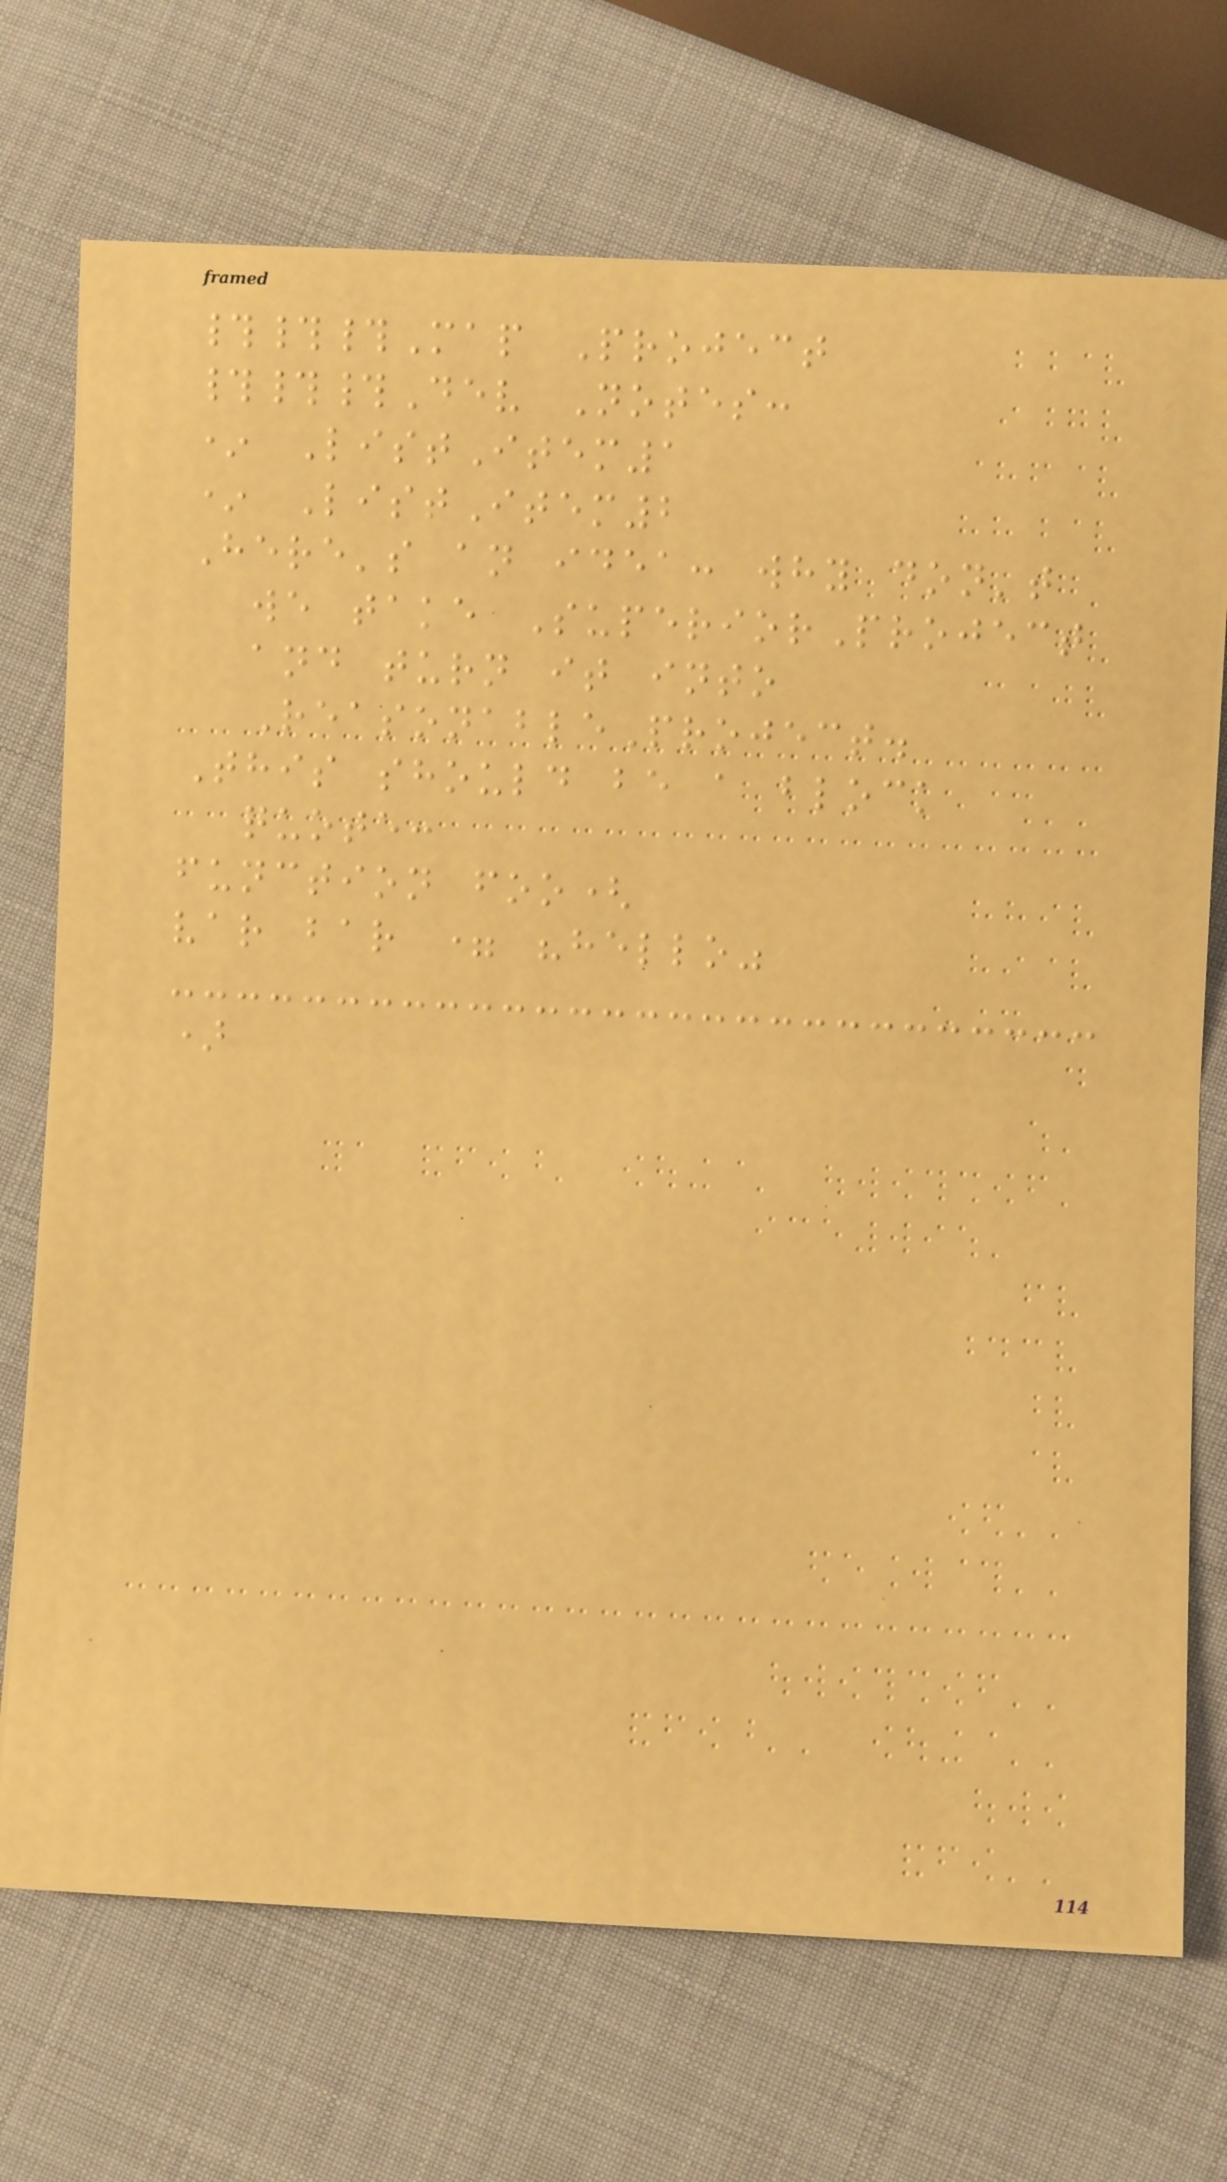###Map Project
###Dev Notes:
* ListItem1
* ListItem2
Here's an idea: why don't
we take SuperiorProject
and turn it into
ReasonableProject.
This should be a block
quote:
function foo(
var bar = "hello"
)
